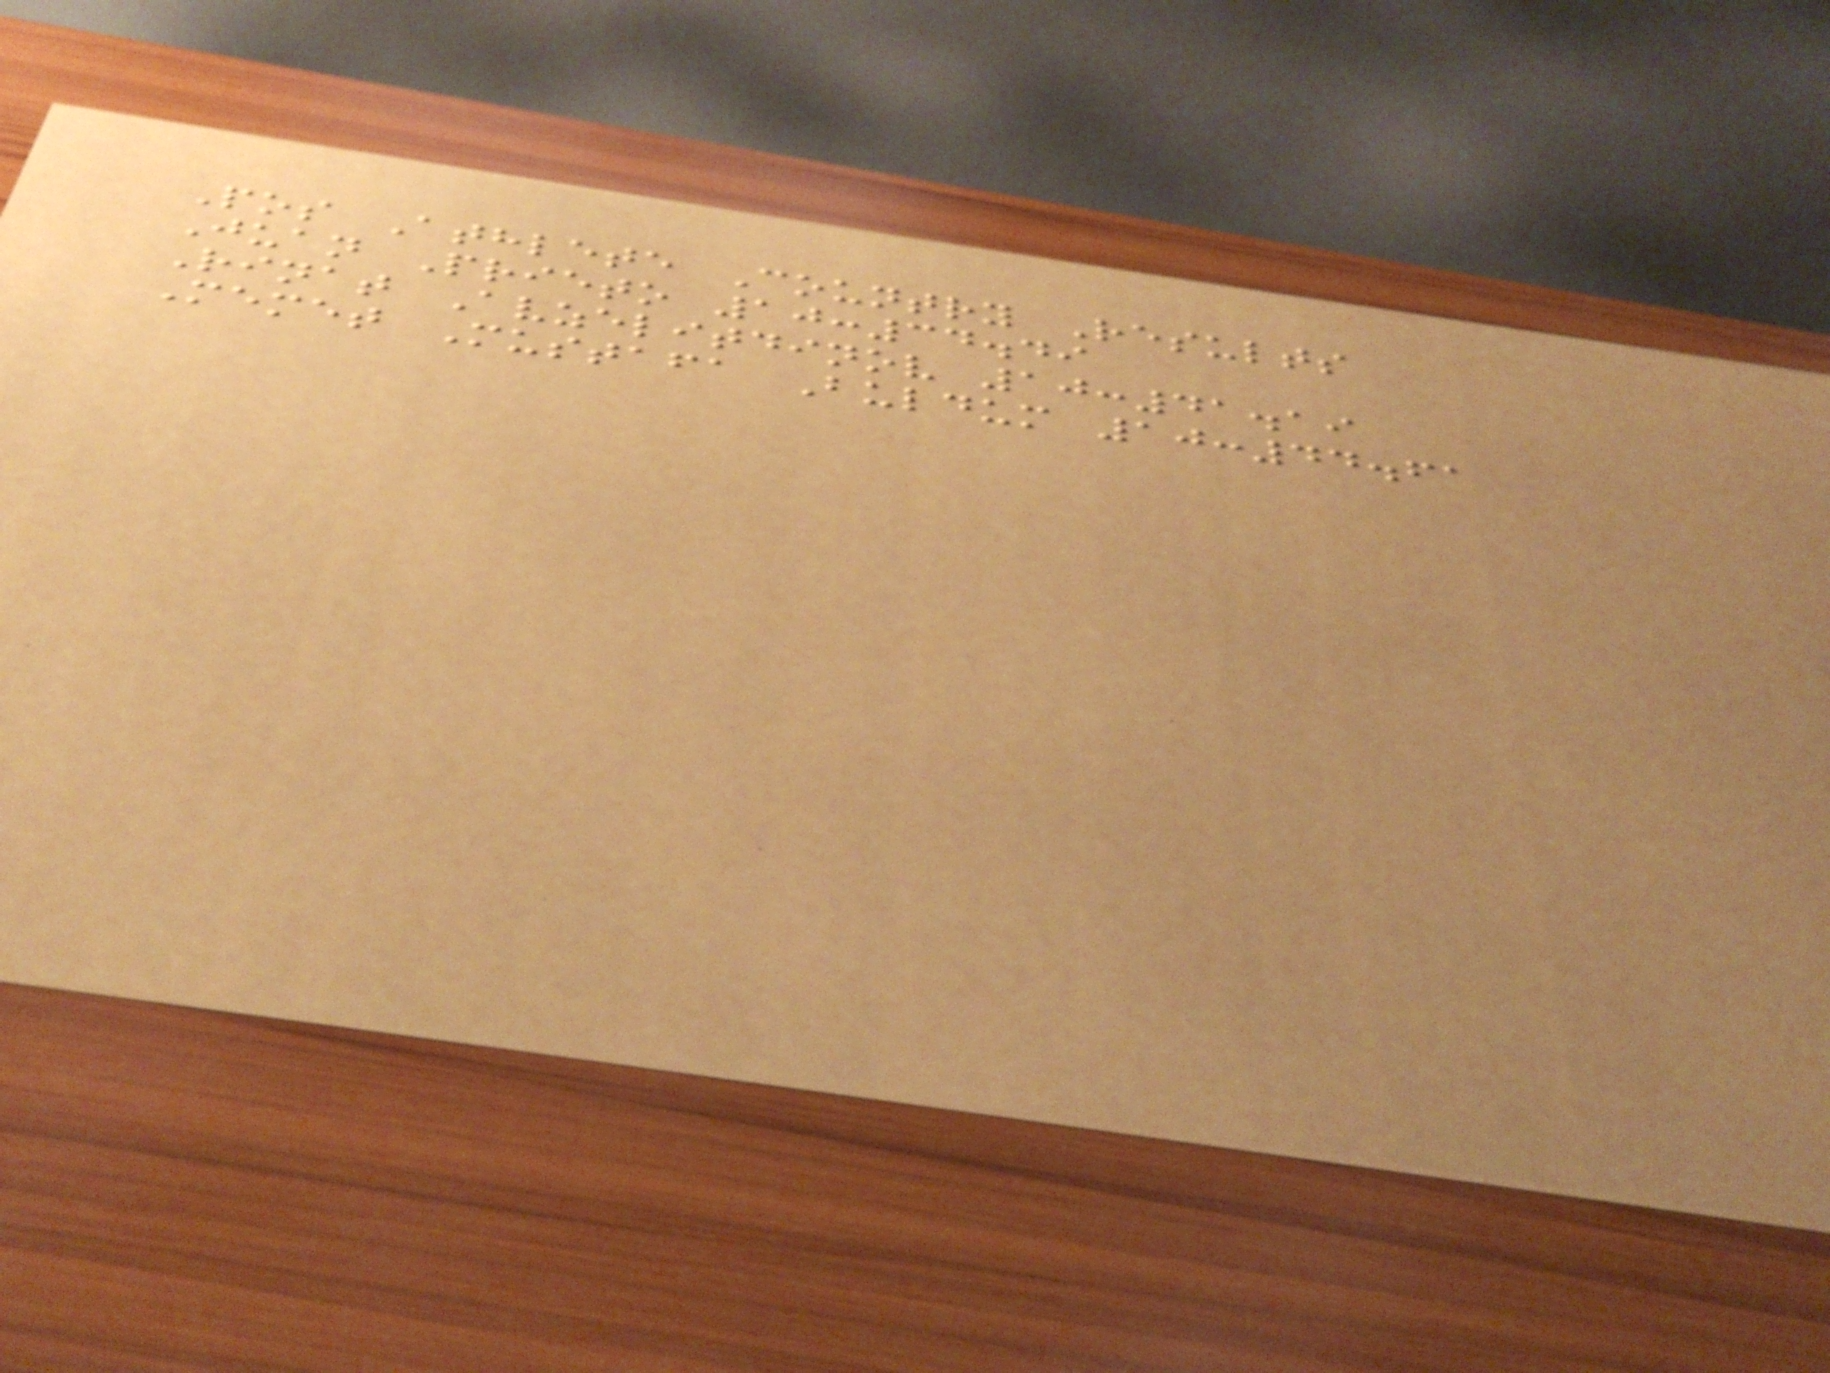Pos Athlete Country Results
Juan Prieto 10:34.49
Rinat Avzelitdinov 10:41.19
Memet Mustafa Buldum 10:44.61
